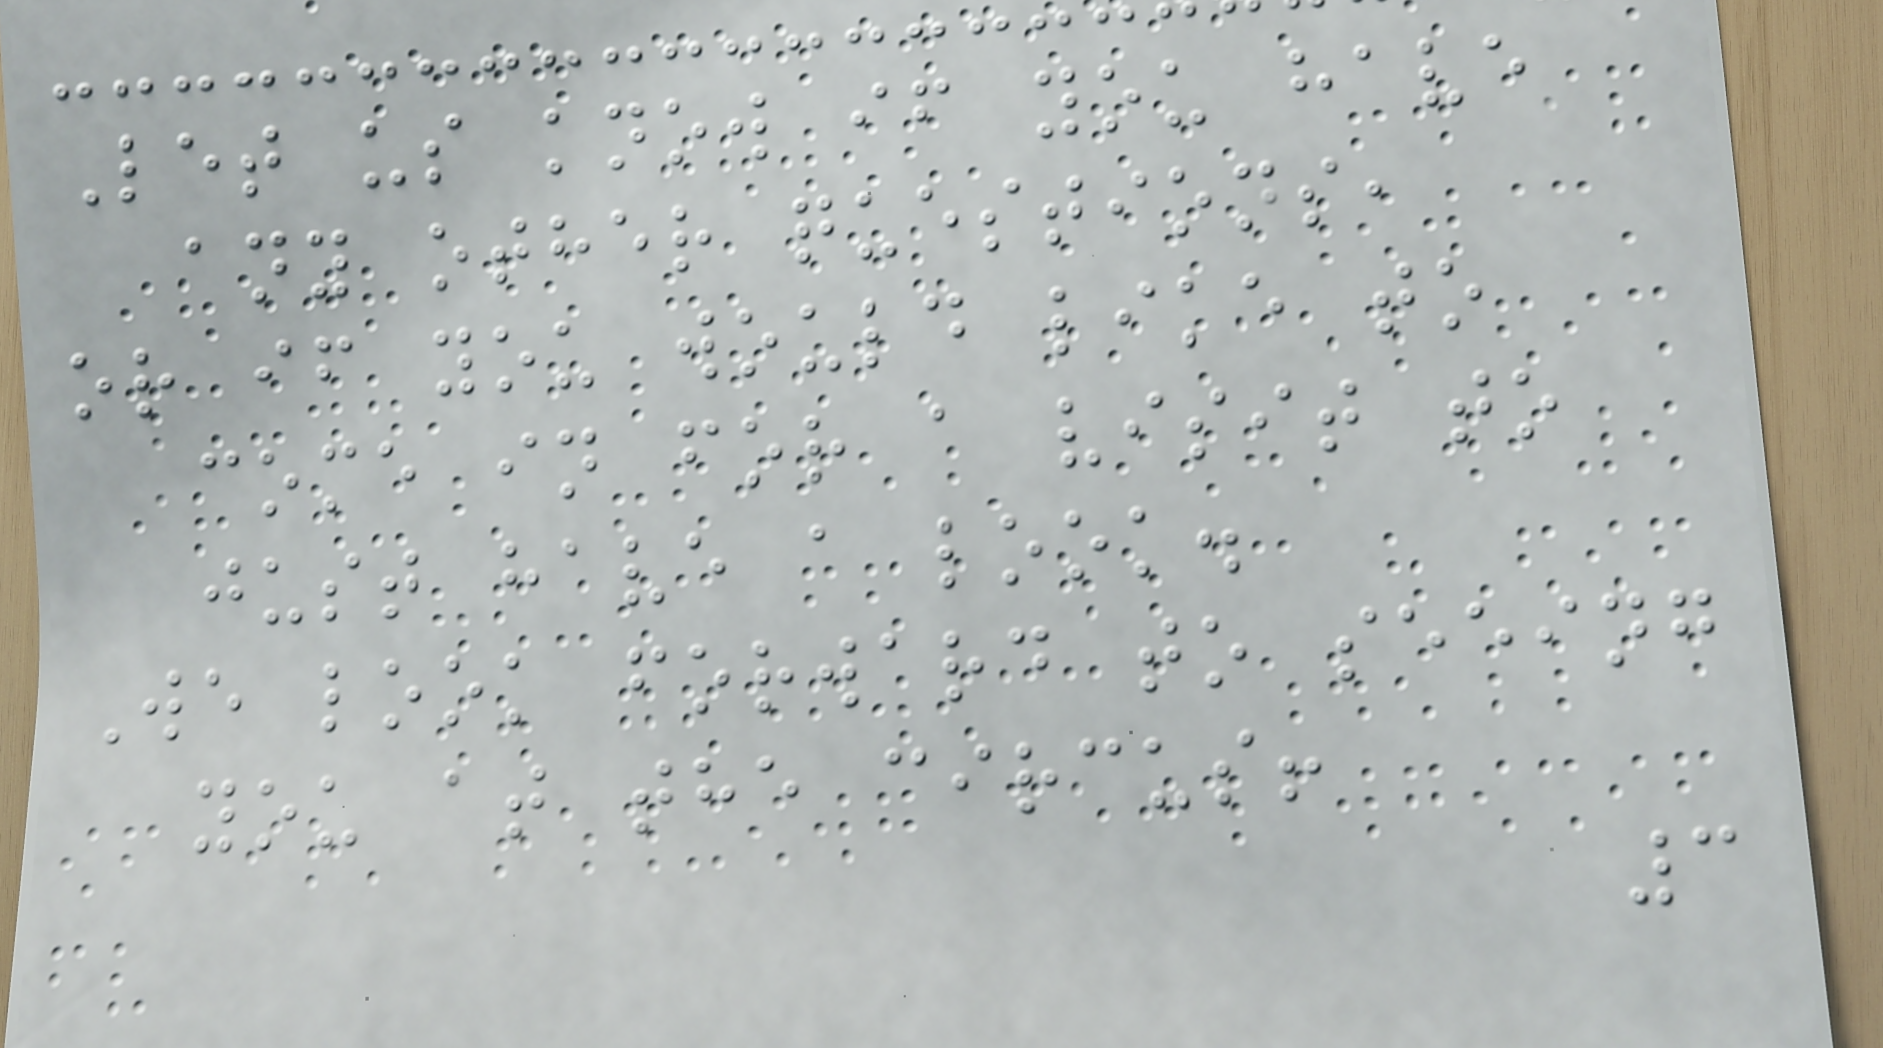Let us know if you have
any other questions,
or if you would like to
come in for a visit to
just have a look.
We look forward to seeing
you at the circus!
3
